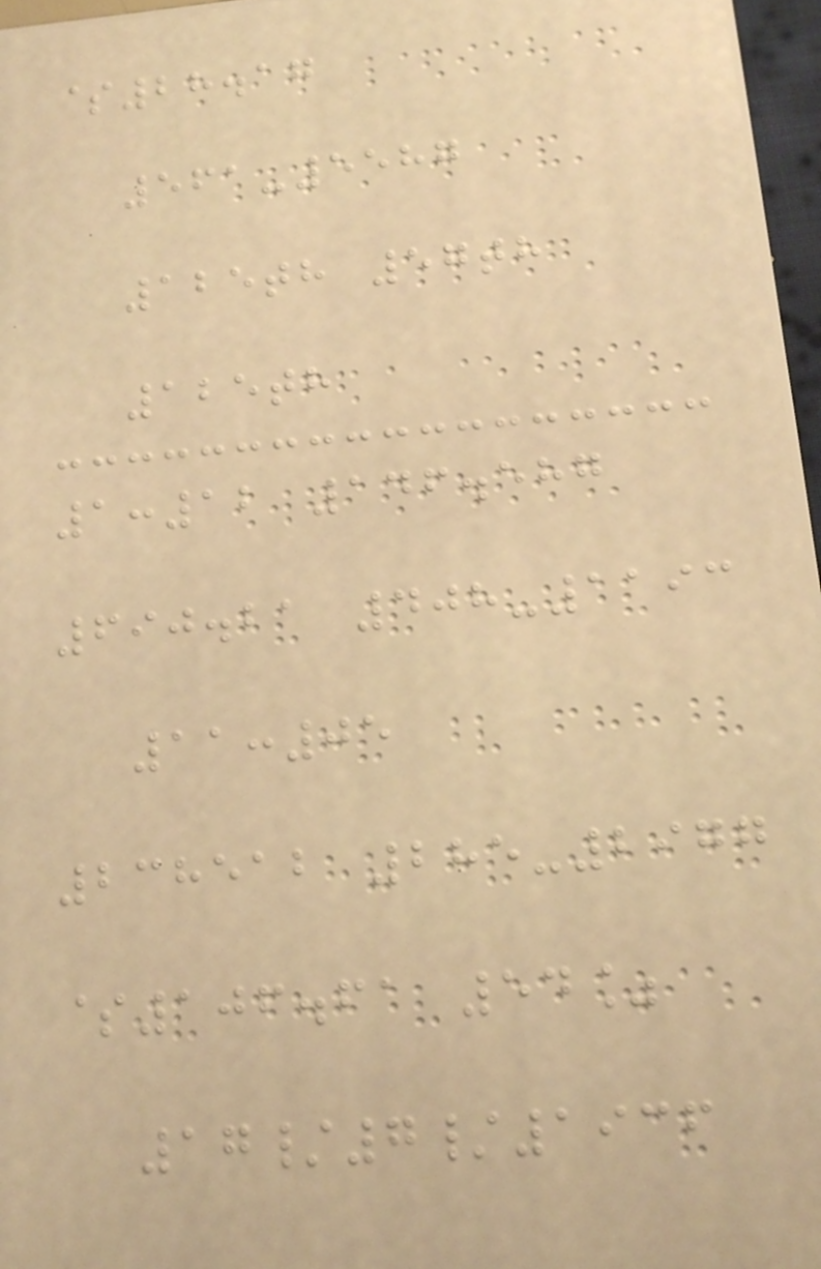$28.17
561-5587
125th 57th
125th
1:12 146.587
690.21 408-1193
11:05
238512 285-2977
$106.61 54%
17/7/1936
